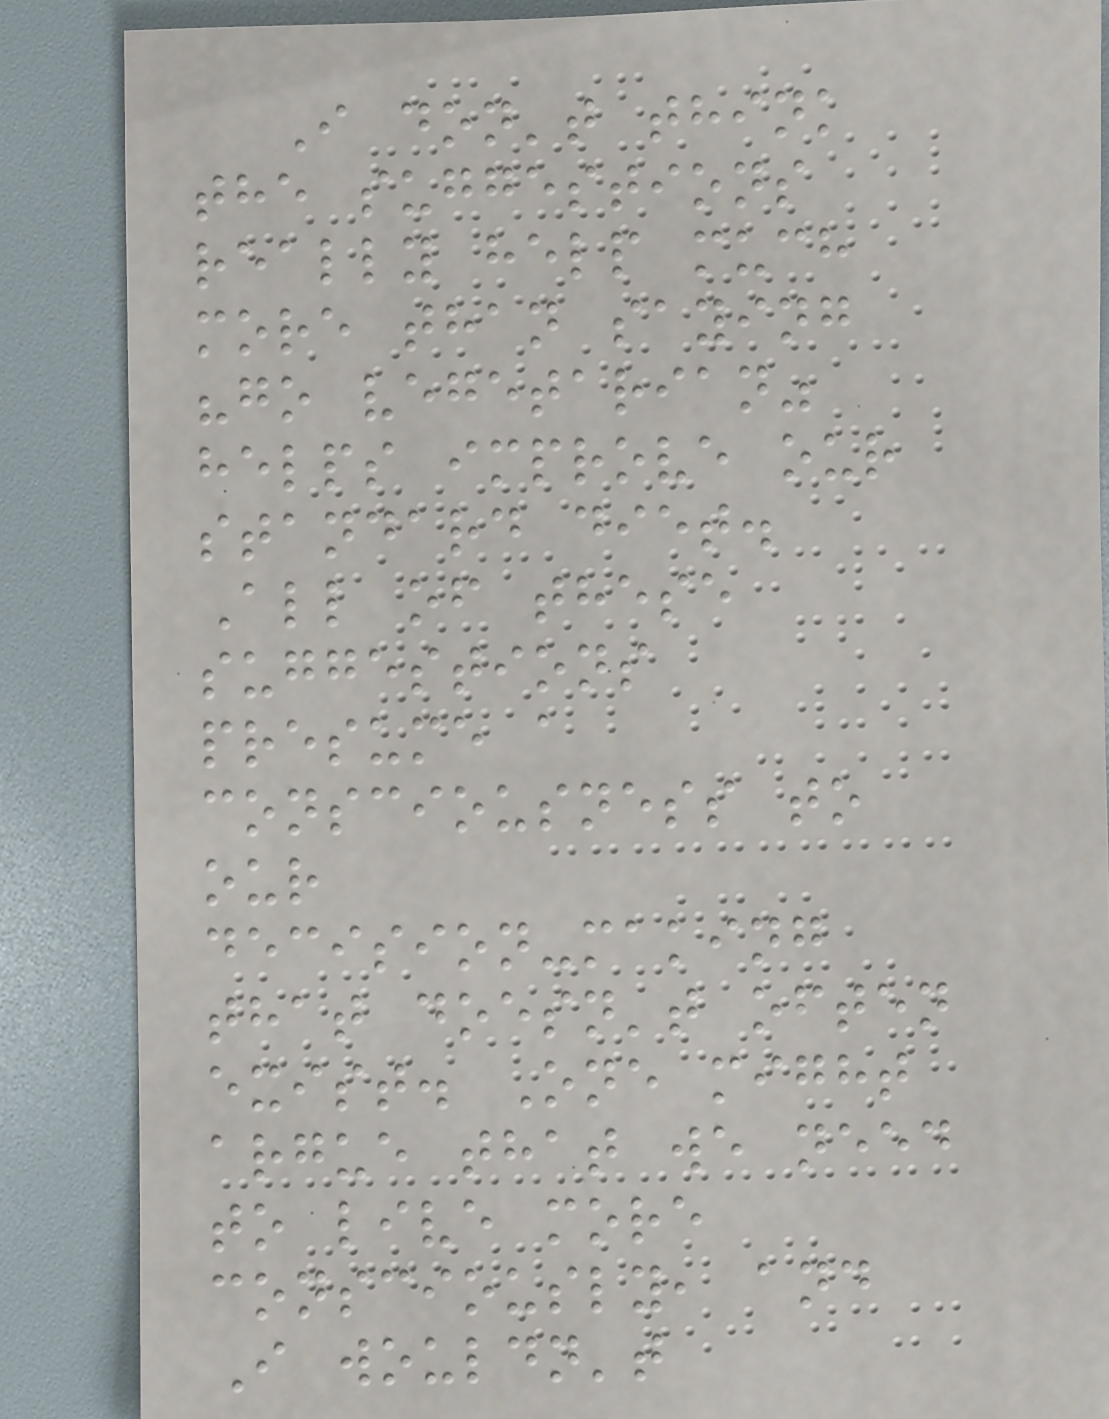I don't think
the suggestions
really help much
more than saying
"go vegetarian"
helps improve our
standard diet.
All of these
suggestions
presume a
consciousness to
our
decision-making
that doesn't often
exist. One might
argue that we need
to live more
consciously, and
I wouldn't
